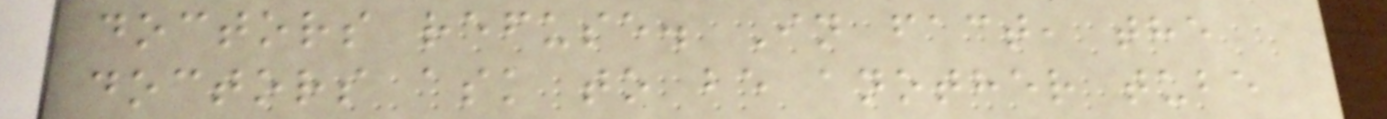doctors refuse. In fact, the
doctors ask to be another tube
